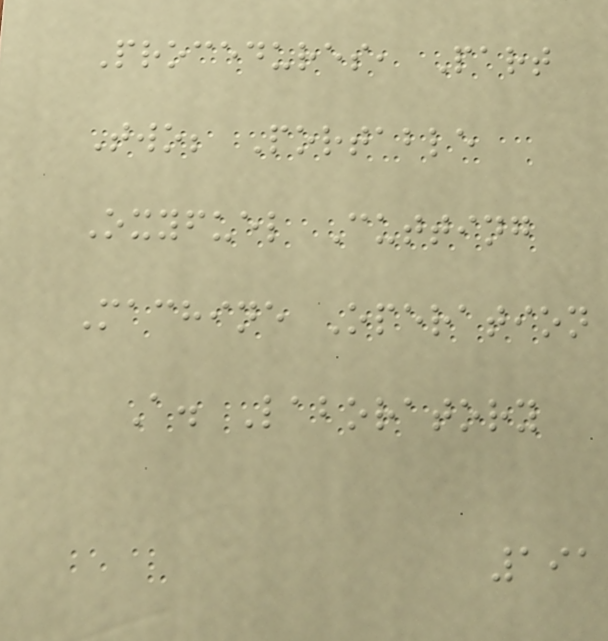Procedures, Part
Two; Portable
Oxyfuel Cutting
Machine Operation
A. Laboratory
191
